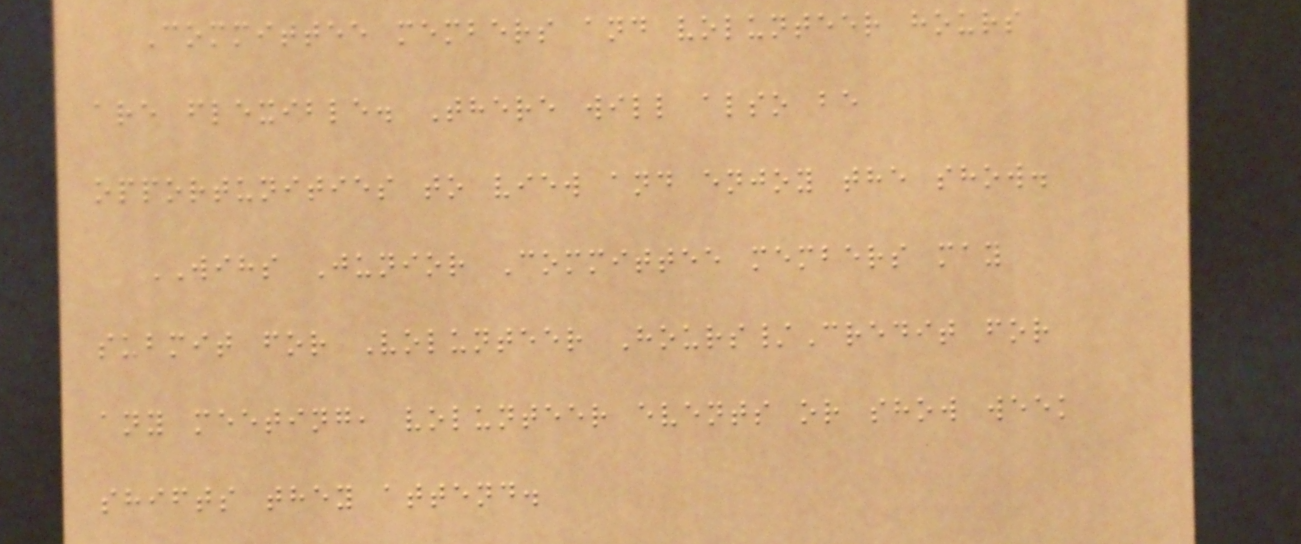Committee members and volunteer hours
are flexible. There will also be
opportunities to view and enjoy the show.
WIHS Junior Committee members may
submit for Volunteer Hours/Credit for
any meeting, volunteer events or show week
shifts they attend.
